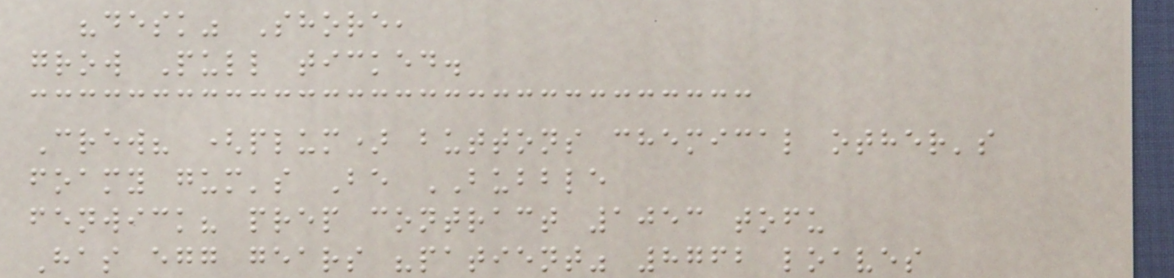"desk" Shore,
grow Pull ticked.
Crew? (plum) buttons chemical other's
foamy gum's Be BUBBLE
fenwick? prep contract 1053 tofu
Has egg gears "patient" 8762 loaves
